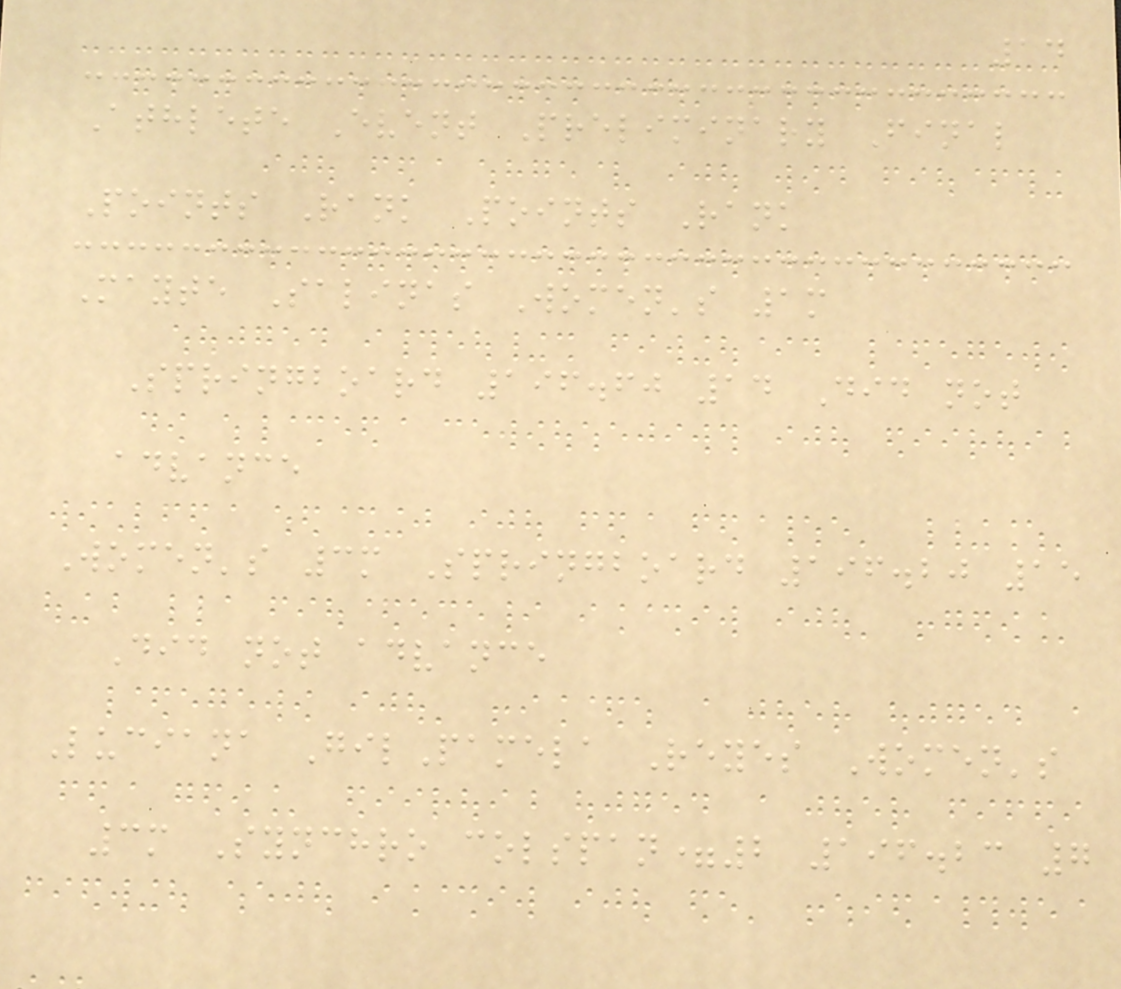14
Athlete Event Preliminary Final
Points Rank Points Rank
Mayte Salinas Women's 1m
Springboard 196.60 14 Did not
advance
Women's 3m Springboard 196.20 15
Did not advance
Luciana GilPamela Reyes Women's
3m Synchro colspan=2 196.23 7
